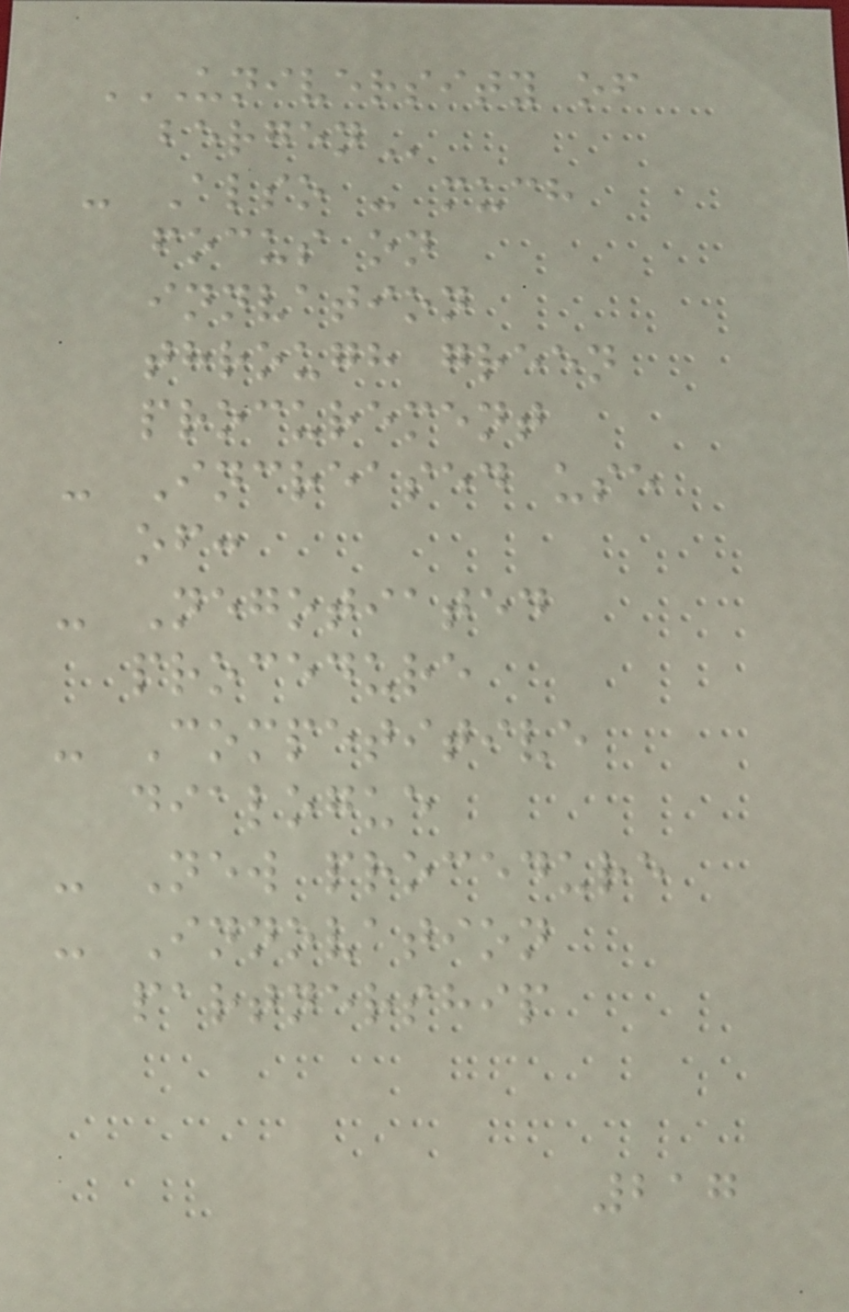UNIVERSITY OF
BERGEN
- Also - much
focus on
innvation
through green
procurement
- Increased use
of:
- Negotiated
procedure
- Competitive
dialogue
- New procedure
- Innovation
partnership
217
